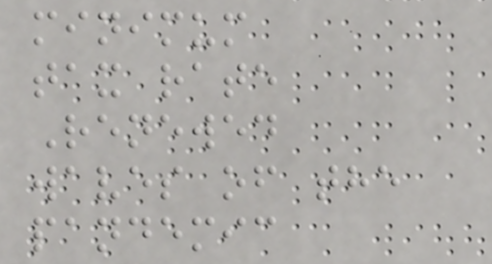minimum
tax rate
Renewed
waves of the
pandemic
